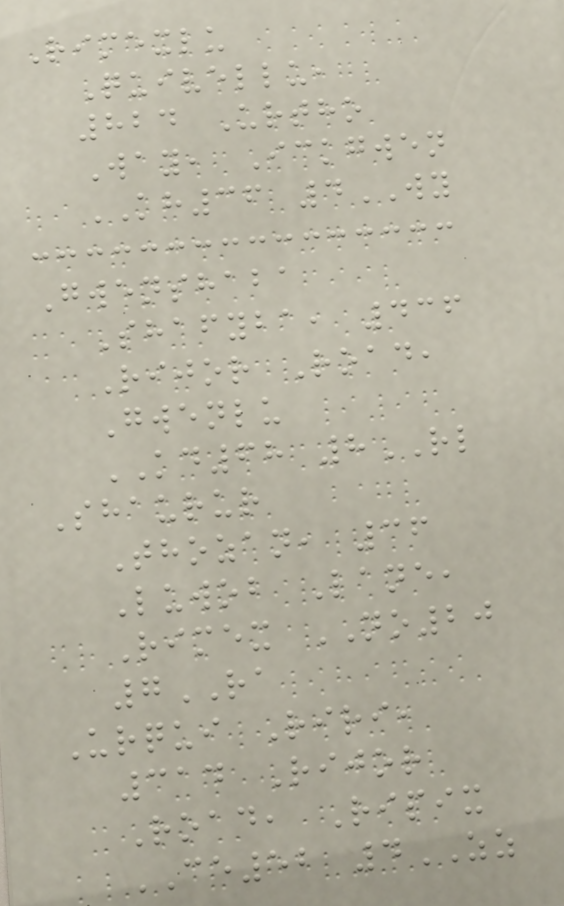Rimexlu
Quivellu,
824 Urtho
Way, Ickgwen
KH36 4WY
Gwenshaba
Shafyba, 436
Rijor Road,
Gwenlu
KD68 8RL
Shaurur
Thozan, 36
Luwob Lane,
Rimex NO20
7RA
Urqui Riri,
314 Rijor
Road, Ripix
CE52 4ZZ
